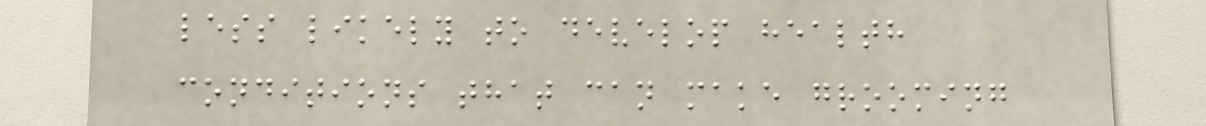less likely to develop health
conditions that can make grooming
